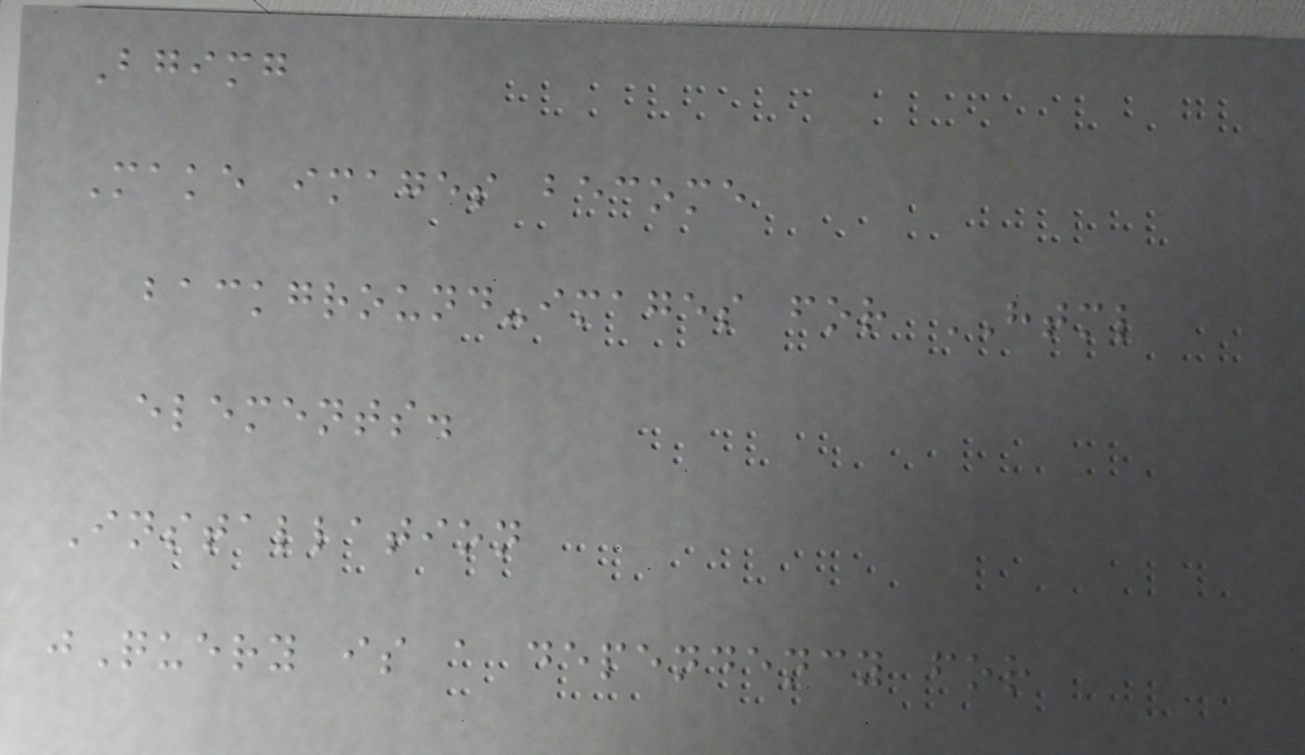Bgimg
Make images become
background-images for HTML
elements.
Installation
jQuery is a dependency for
